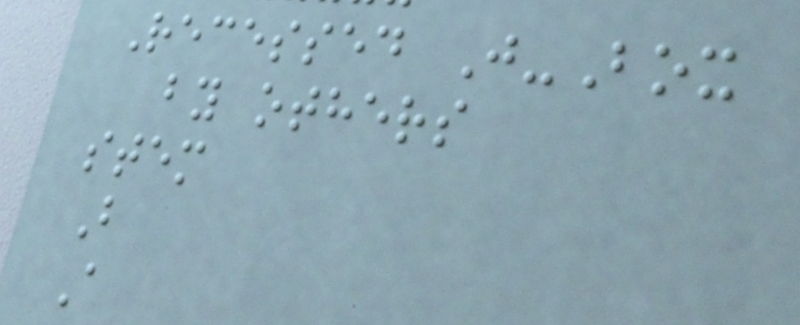Recessed J-Box
by others
stem
B
A
